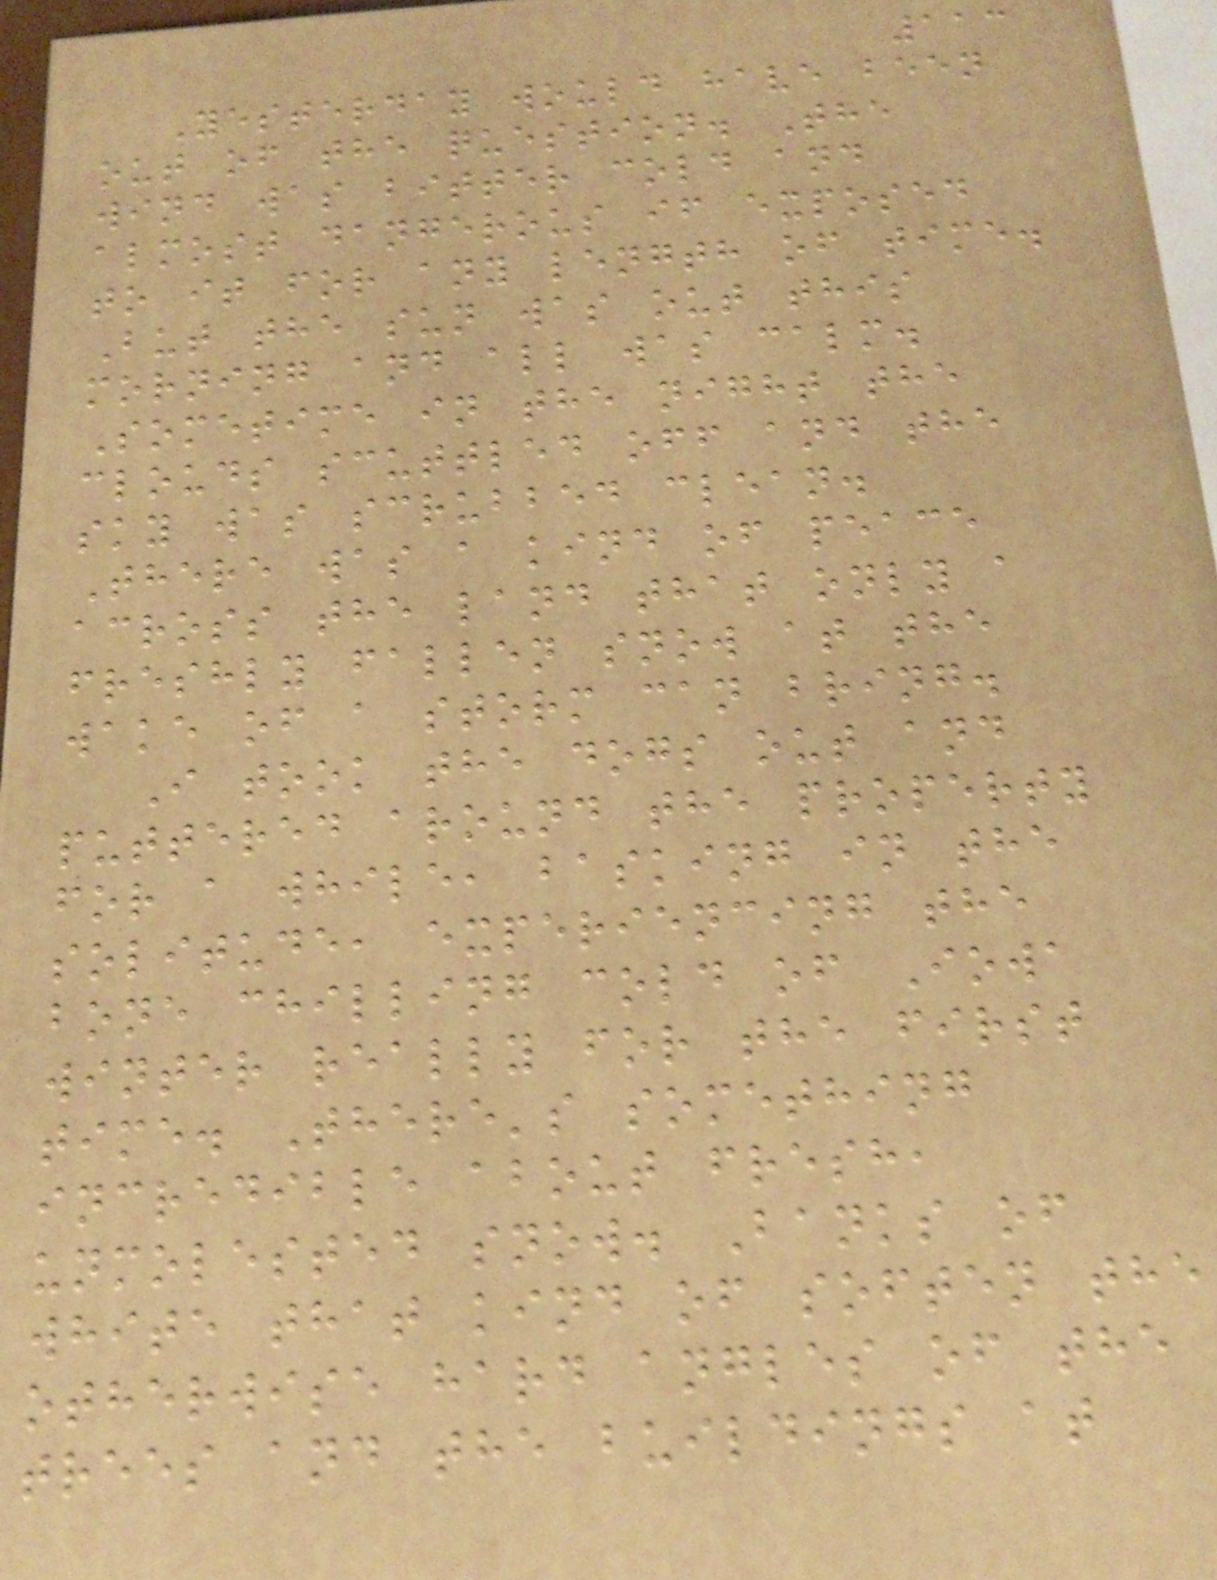113
Yesterday would have been
out of the question. The
wind was bitter cold and
almost dangerous if exposed
to it for any length of time.
But the sun was out this
morning and all was calm.
Sometime in the night the
clouds scuttled off and the
sky was scrubbed clean.
There was a kind of peace
across the land that only a
freshly fallen snow at the
wake of a storm can bring.
I took the dogs out and
puttered around the property
for a while, basking in the
solitude, experiencing the
bone chilling cold of Iowa
winter really for the first
time. There's something
incredible about fresh,
unmolested snow. Banks of
white that kind of soften the
otherwise hard angles of the
trees and the buildings at
